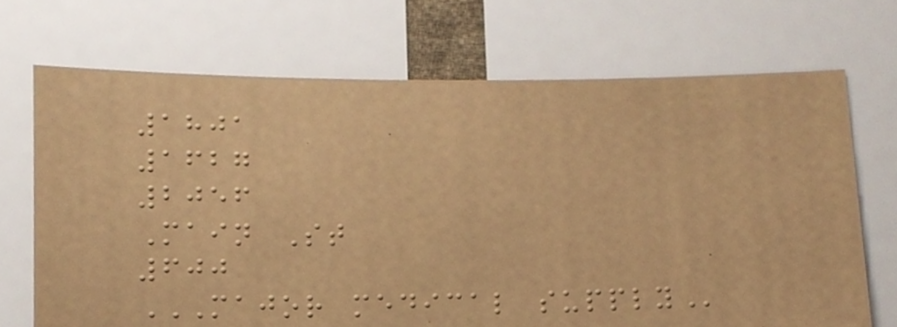1801
1627
2056
Main St
600
MAJOR MEDICAL SUPPLY
